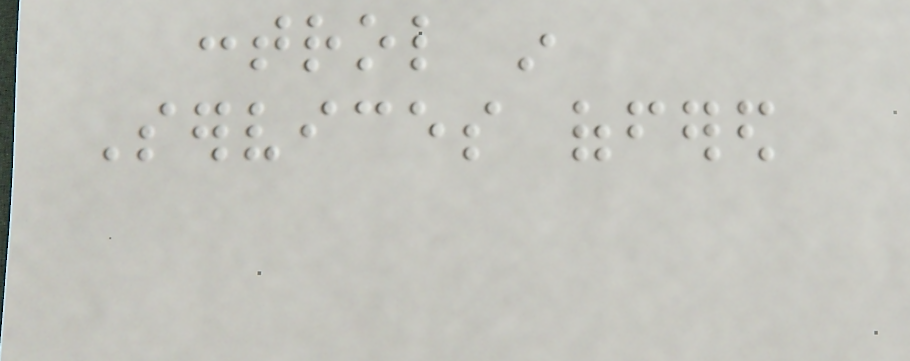control in
Services offered
